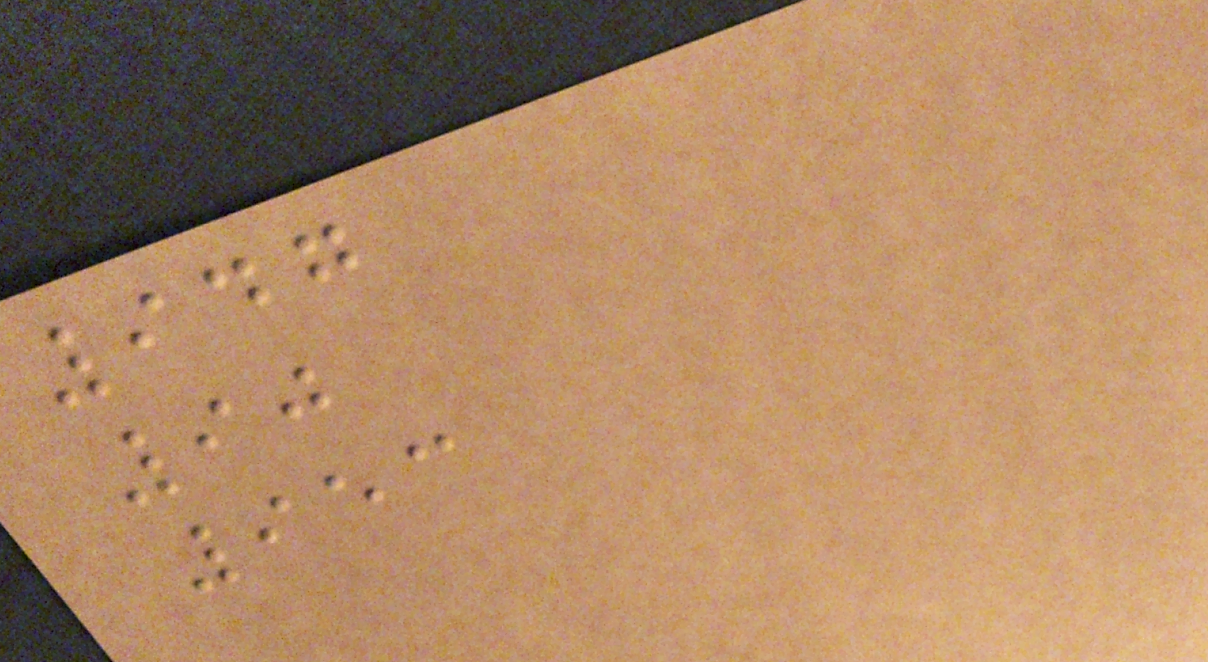947
90
953
